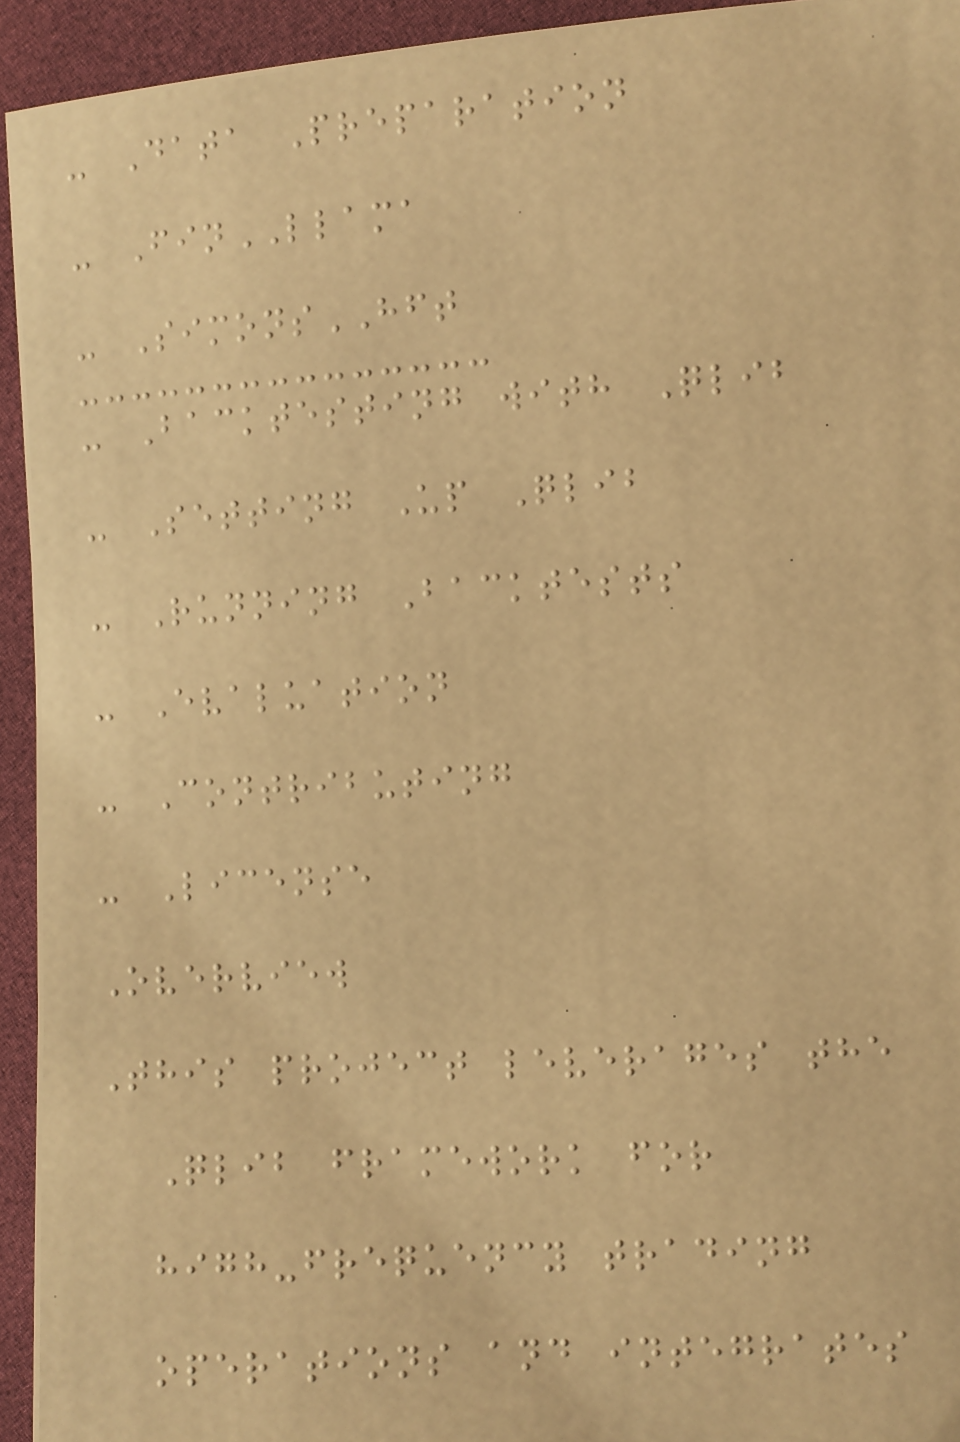- Data Preparation
- FinLLAMA
- SimonsHFT
- Backtesting with Qlib
- Setting Up Qlib
- Running Backtests
- Evaluation
- Contributing
- License
Overview
This project leverages the
Qlib framework for
high-frequency trading
operations and integrates
